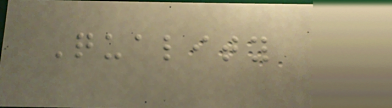Quality
